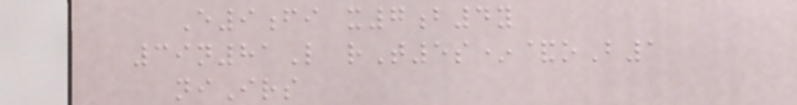E9fi x7b4y
39n81L rT5s*&oB1
niIrs
